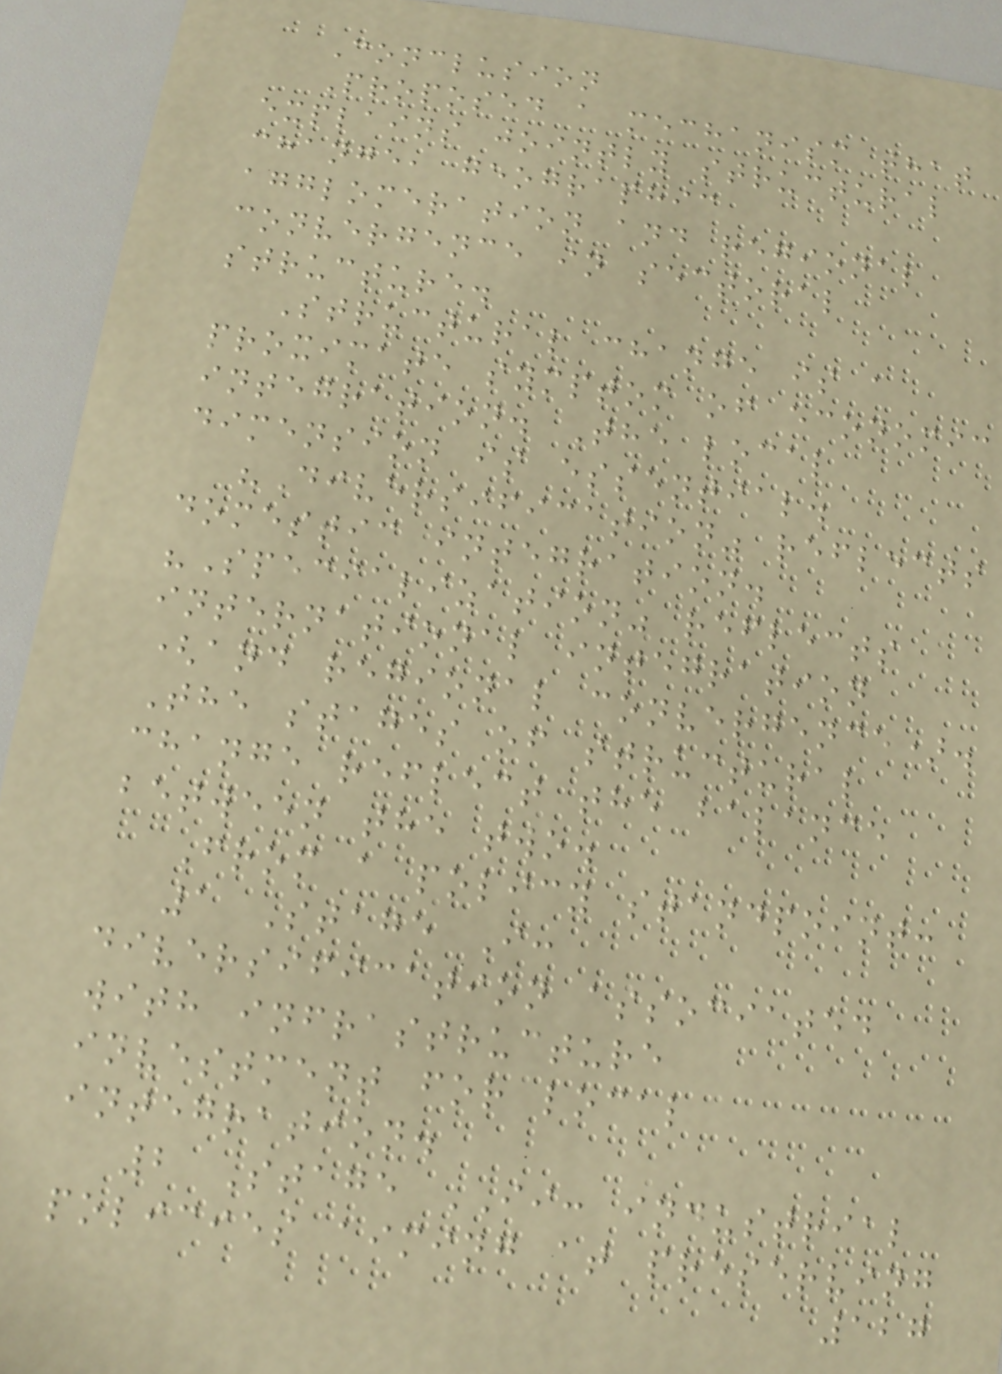Conclusion
Proposed a mechanism that
explains jointly structural
change, geographic
agglomeration and regional
convergence in sectoral
structure.
Structural change is a
proximate symptom of economic
integration. The local
dimension is essential.
"Diversification" reflects
domestic integration.
"Specialization" reflects
international integration
(and regional convergence).
The stages of structural
change reflect the balance
between the two.
From a policy standpoint:
1 Stage I:
diversification associated
with infrastructure
investment for local
integration.
2 Stage II: industrial
policies aiming at preserving
127
